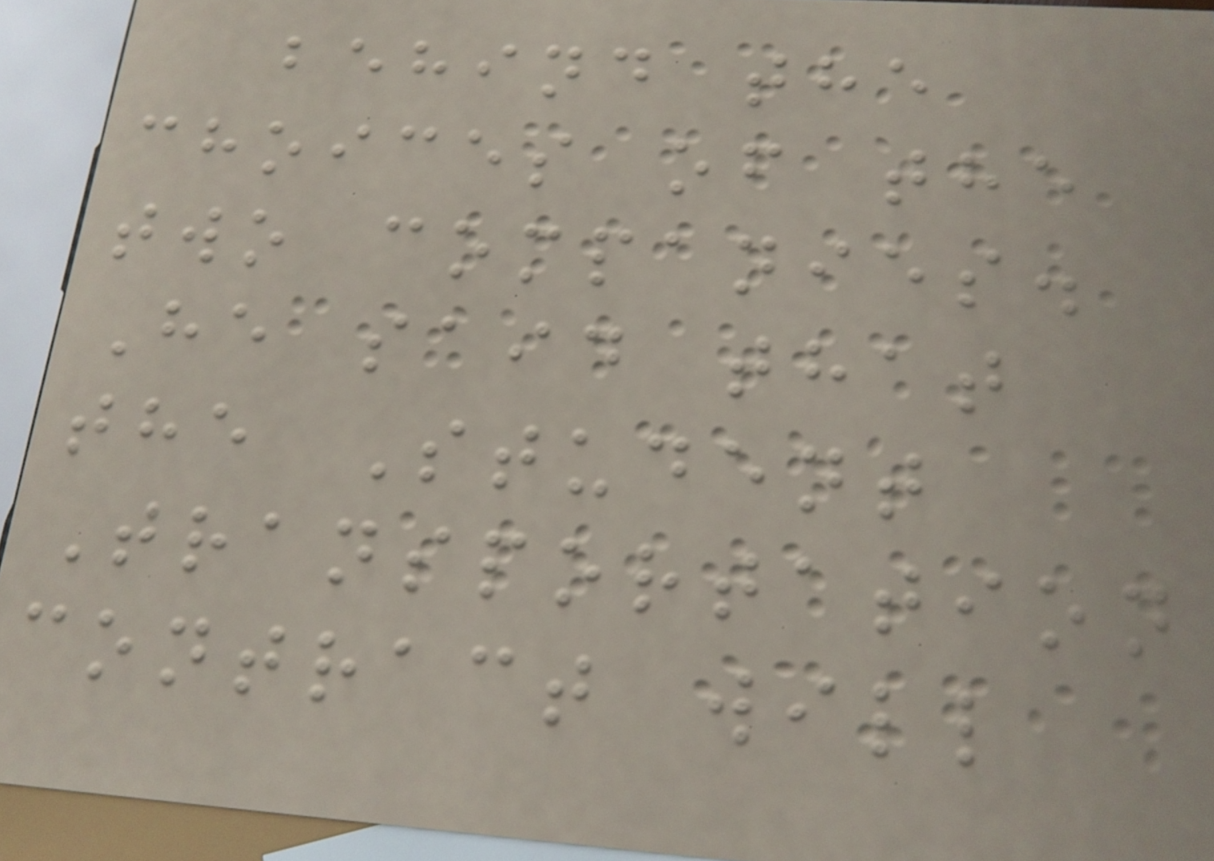behind the
choices of the
two companies.
He said that
the Student
Transportation
contract will
